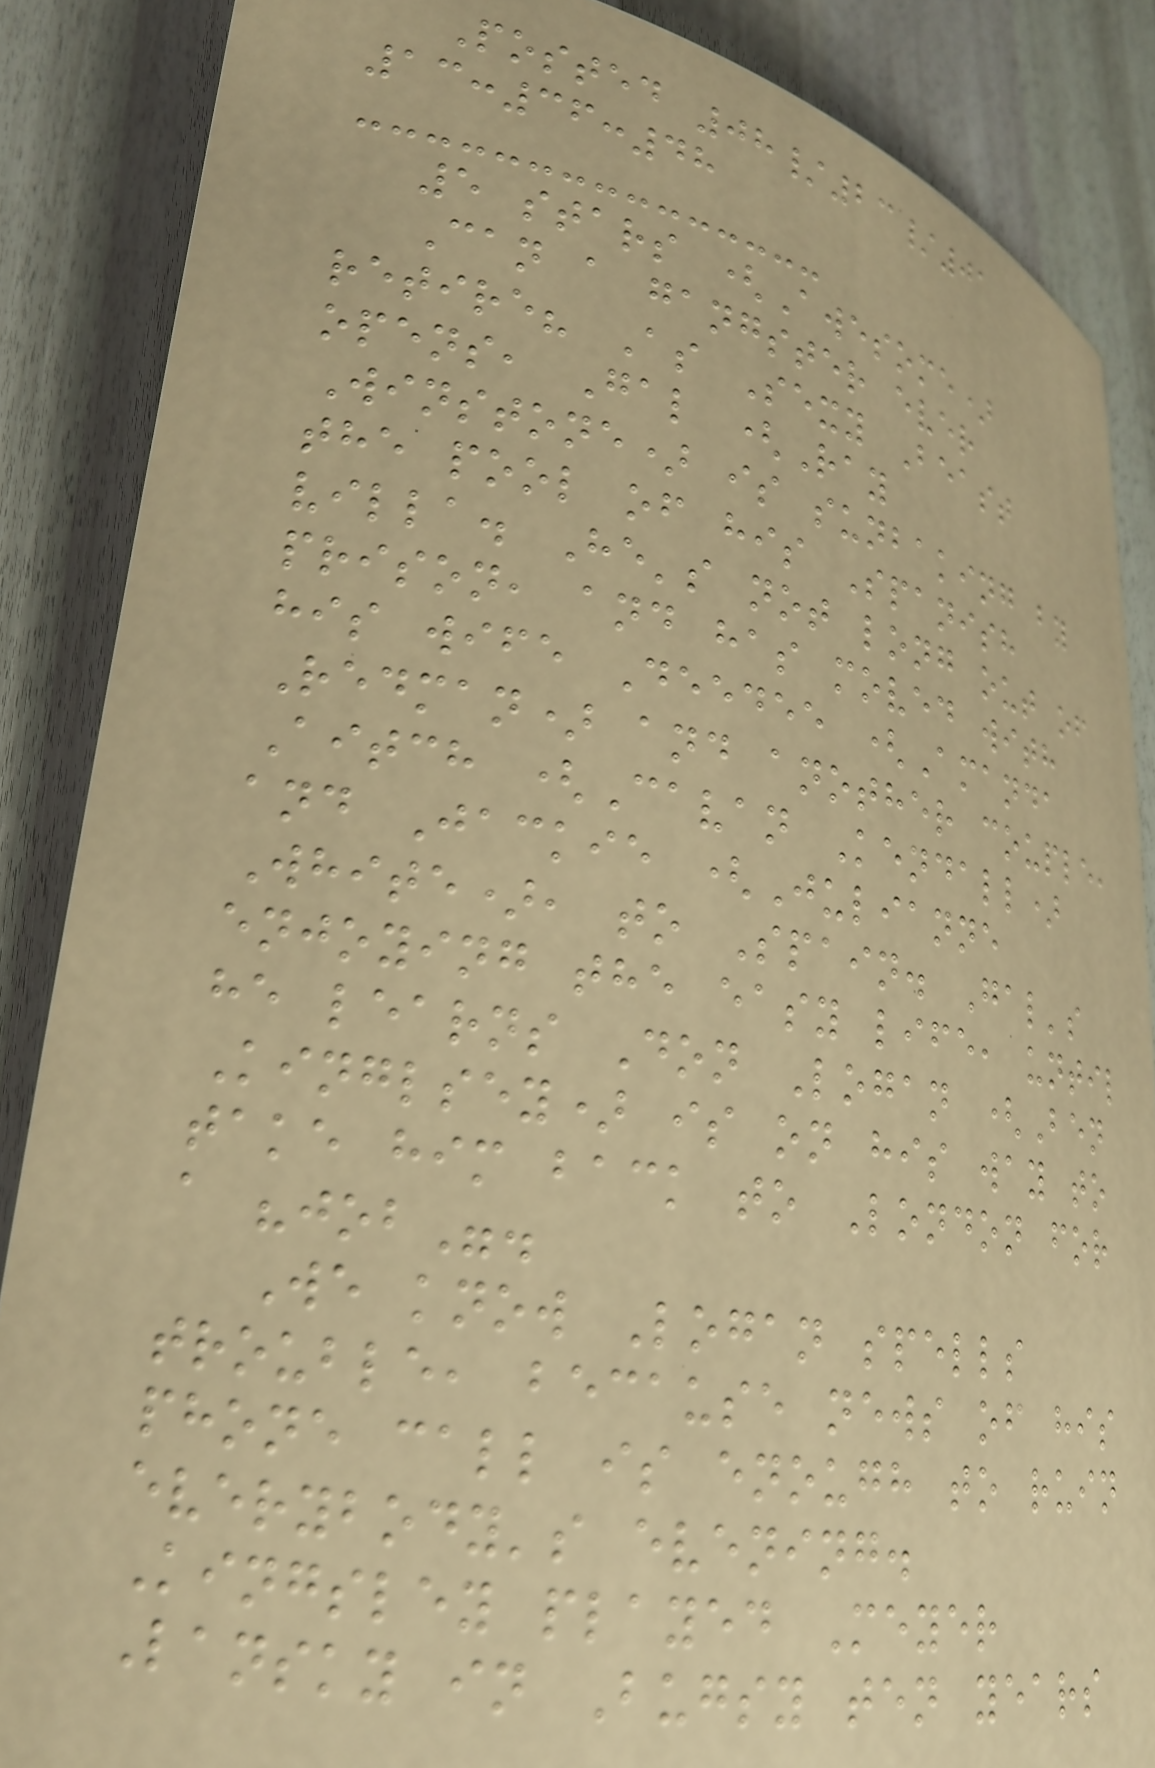Posted 08/23/01
13:36:48
5 stars (Awesome)
Can a gangster ever
retire? As Sexy Beast
opens, Gal (Ray
Winstone) is sunbaking by
the pool of his Spanish
villa. He's not long out of
prison, and has moved with
his wife Deedee (Amanda
Redman) and another couple,
Aitch (Cavan Kendall)
and Jackie (Julianne
White), to Spain. Gal's
enjoying the easy life, until
he learns Don Logan (Ben
Kinglsey) is on his way to
take him back to London for
a "job".
We know Logan spells
trouble, because news of his
phone call is enough to ruin
everybody's evening.
Kingsley played Meyer
Lansky in Bugsy ten years
